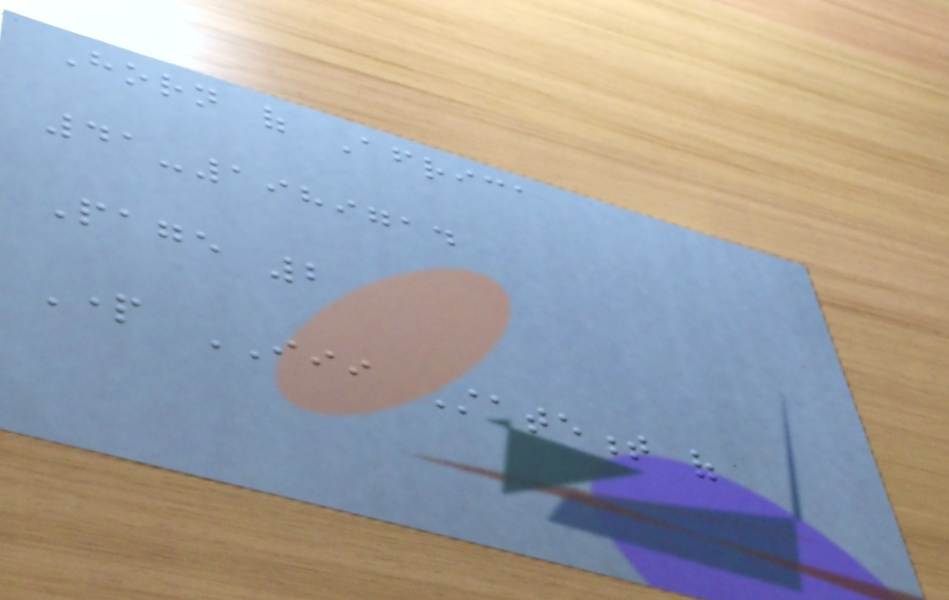Horn of Africa
41-1989714
Page 2
Part III Statement of
